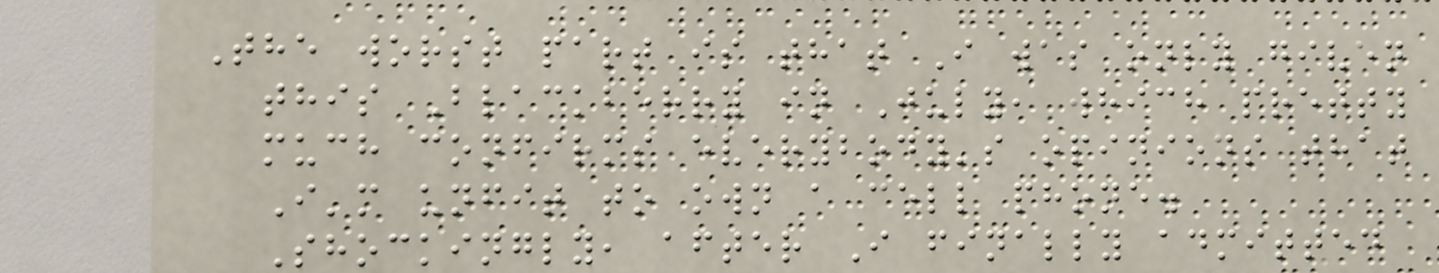The worst part is that I was only given
this Blackberry in July, which pretty
much confirms everybody's opinions that
I'm unfit to own a cell phone.
Shockingly, after I finally admitted
